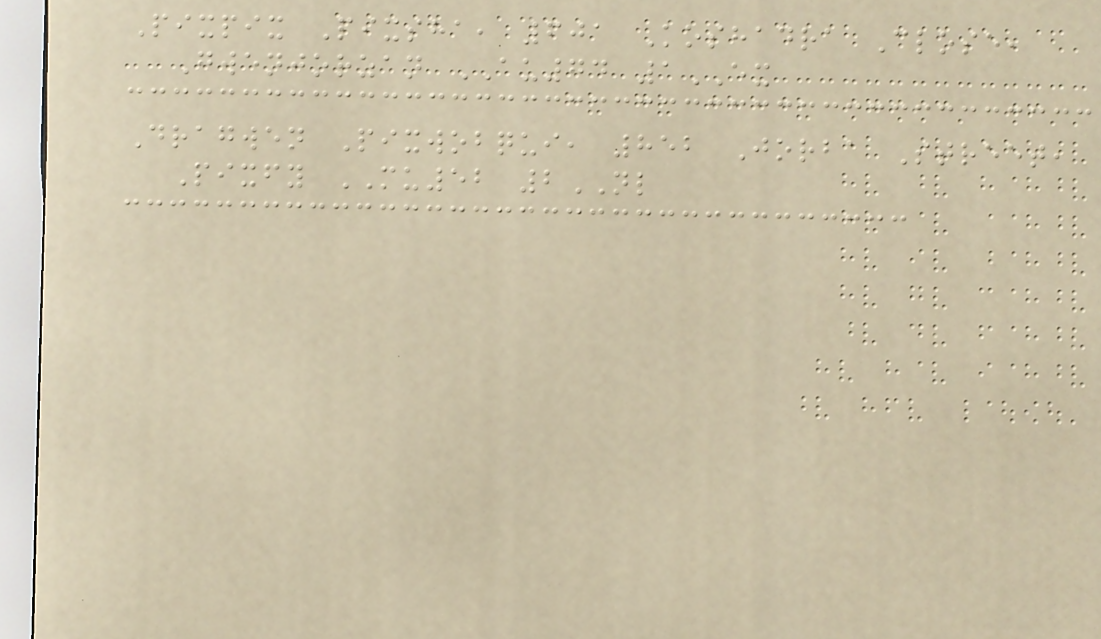Pixpix Pixsha, 601 Koshadra Close,
Gwenjorzan AU74 1EX
Dragwen Pixwobqui, 852 Jorba Street,
Pixfy MU52 2NL
